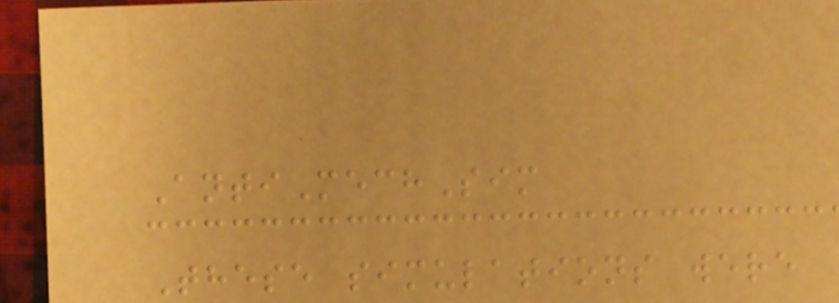AntiMechSim
These simulations were
